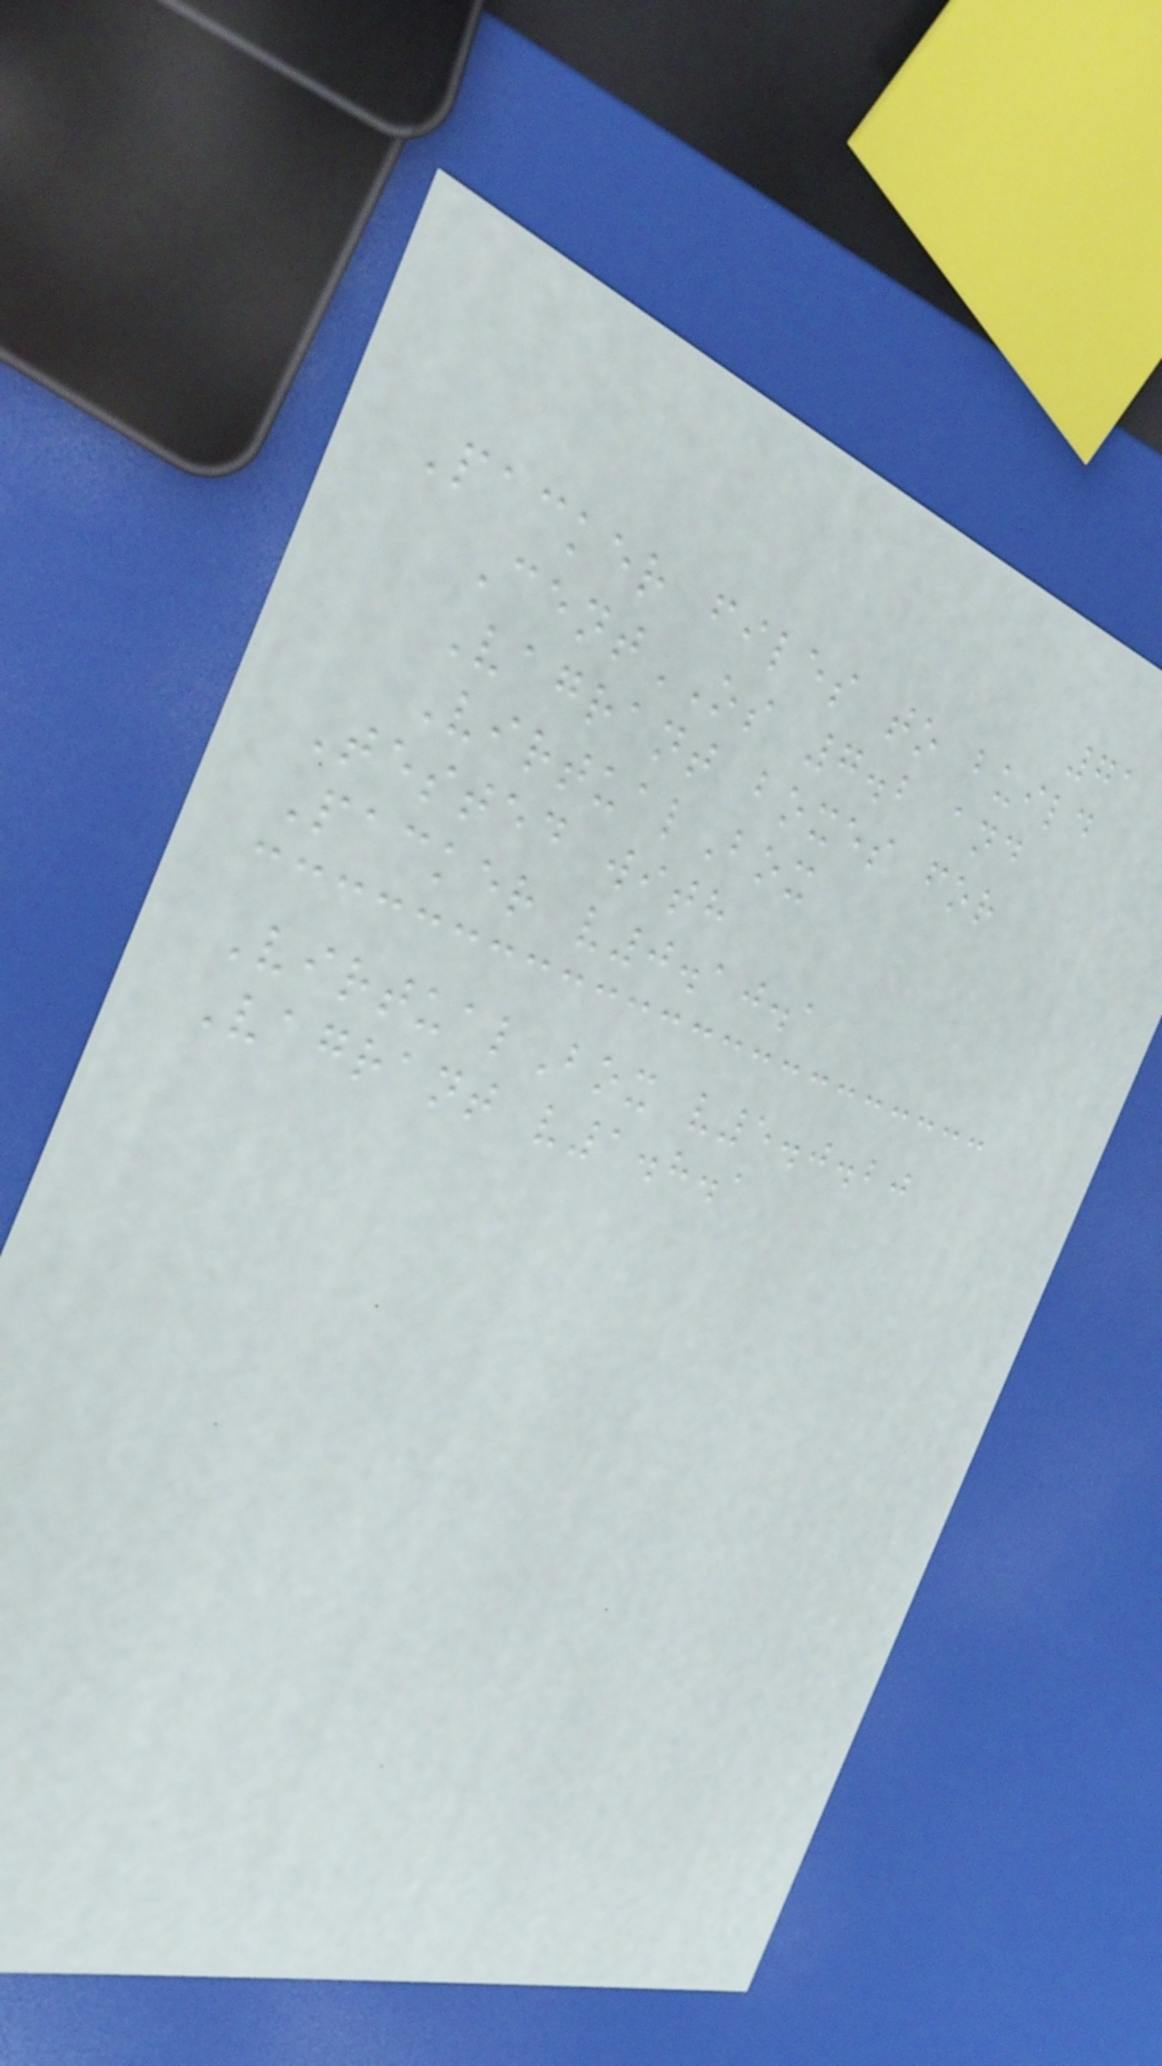71
Packer files to build
CentOS 7.2 and
Vagrant boxes for
VirtualBox
Tested with
Packer v0.10.1
VirtualBox v5.0.20
Vagrant v1.8.1
